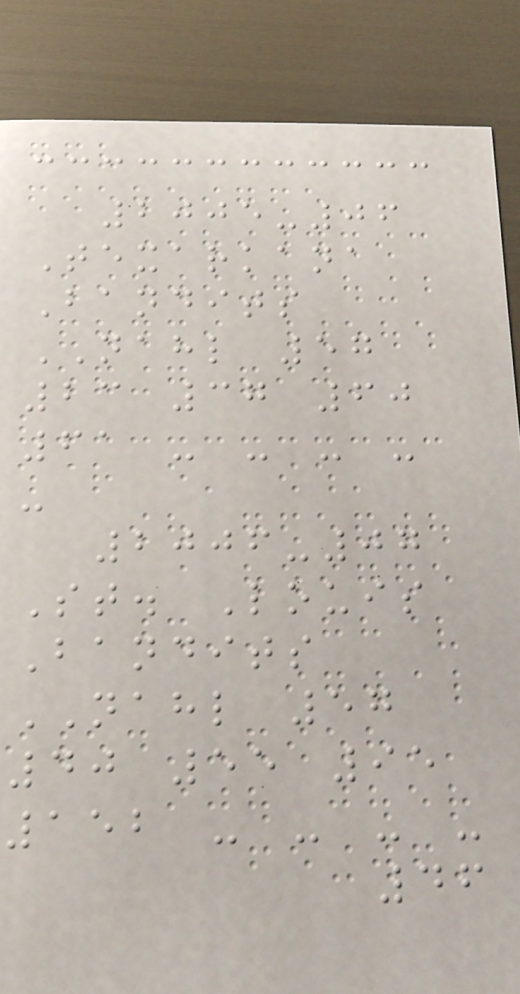2005-06
Texarkana
Bandits
NAHL 57
23 37 60
61 - - - -
-
2006-07
St. Louis
Bandits
NAHL 57
40 55 95
152 - - - -
46
